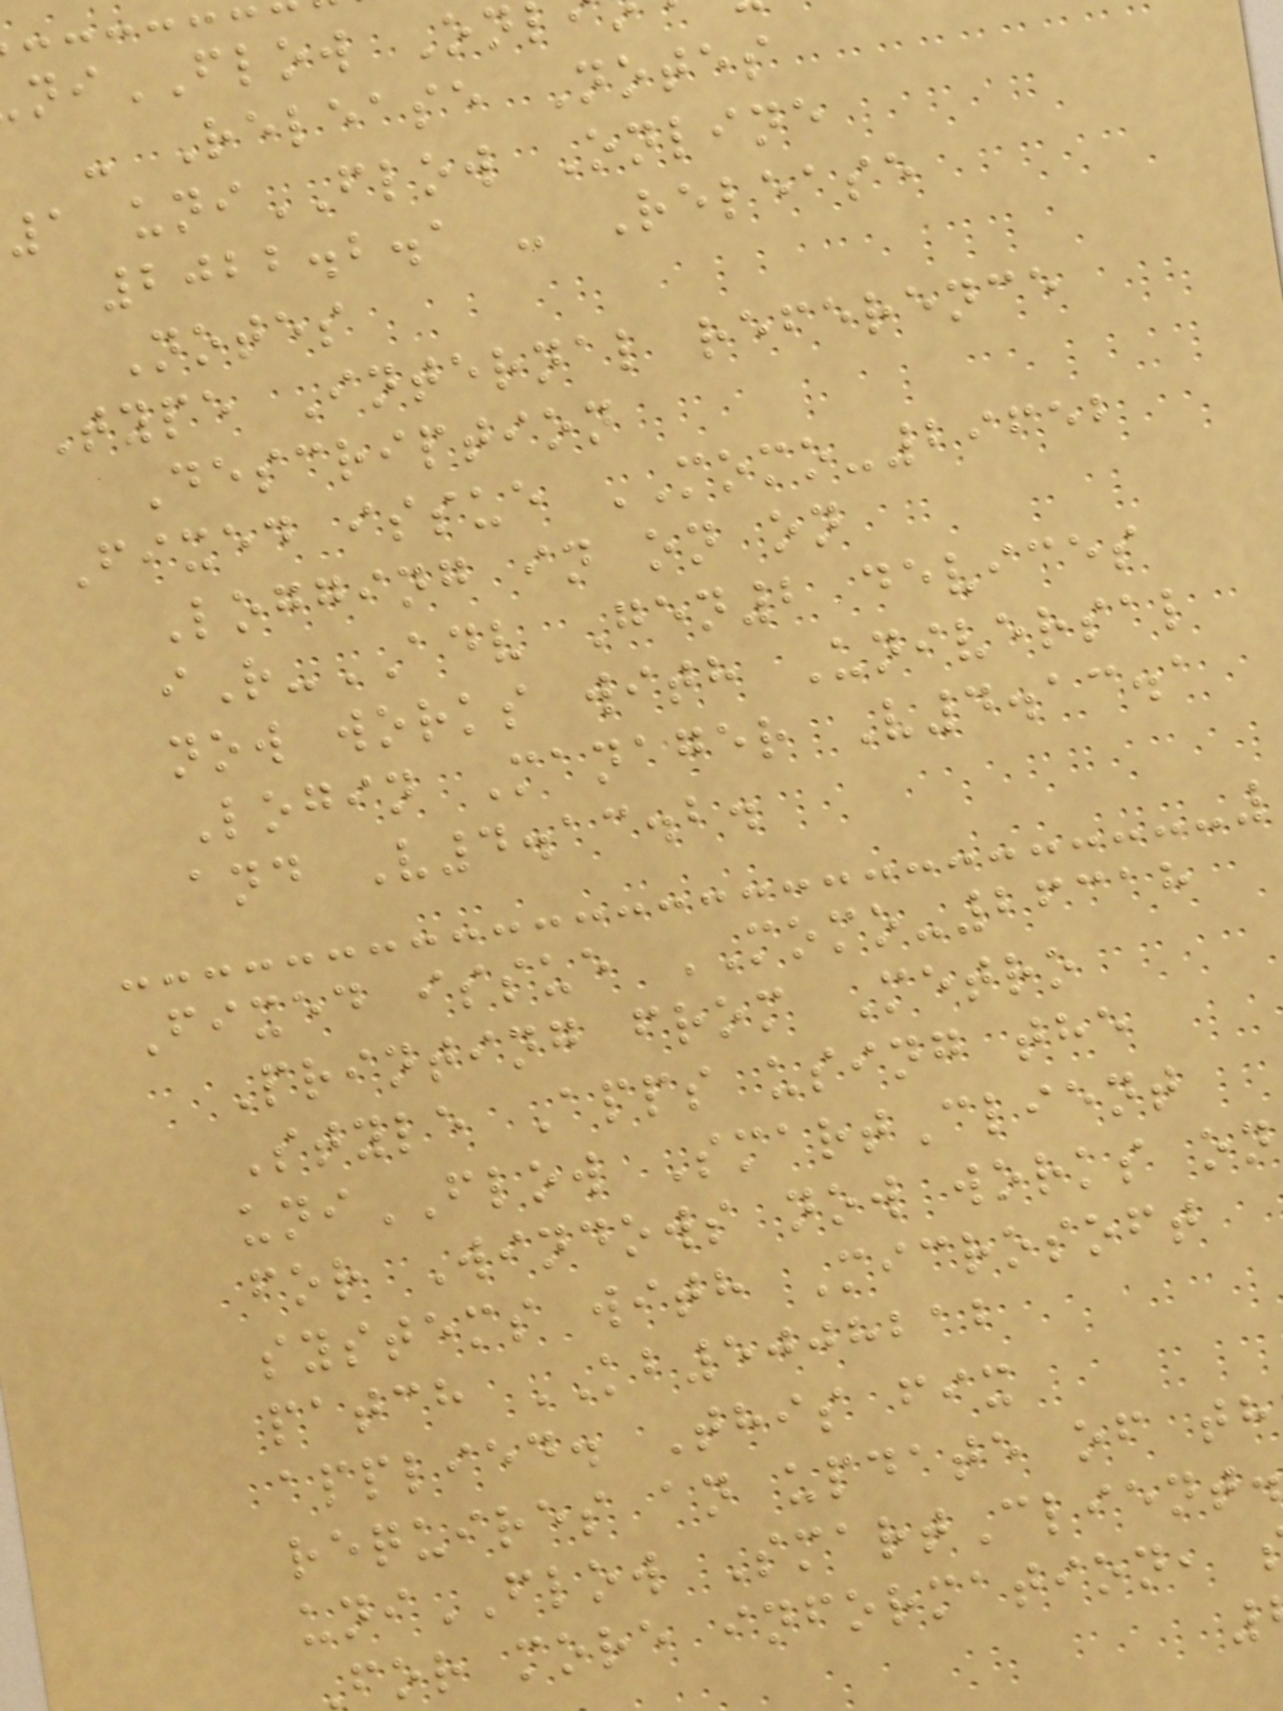niFLOW On
- Release Notes
1 uniFLOW Online
2022.2.1 - Release
Notes
Type Internal reference
Description
Fixed issue MOMO-29652
Logging in on on
iR-ADV Gen2 devices
now works with Universal
Login Manager V4.13.1
and V4.13.2.
Fixed issue MOMO-26318
Printing from Metro
Style Apps using the
uniFLOW SmartClient
for Windows now works on
systems with Microsoft
patch KB5008212
applied. This fix
requires an update of th
uniFLOW SmartClient.
for more information,
